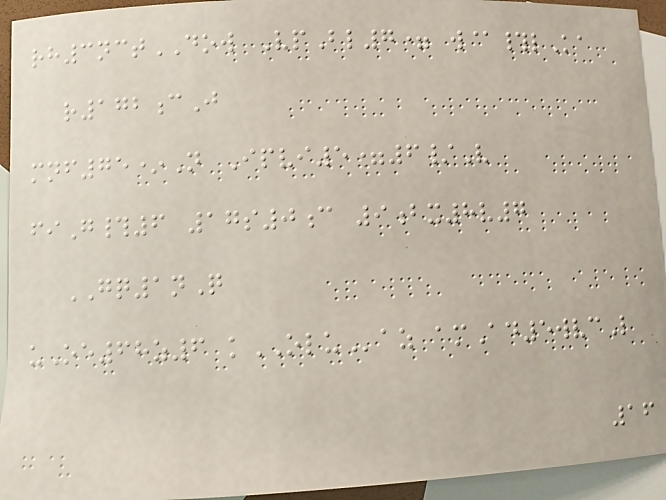rh3nctDOW VpBl7= w@#lKa
r172cJ
mnf75*N Ipvi5=6/V
fiG#6 17s0c 9bx8v7
GQ1nQ
uOe68z6 kOLUaz amAd5wvcL
16
